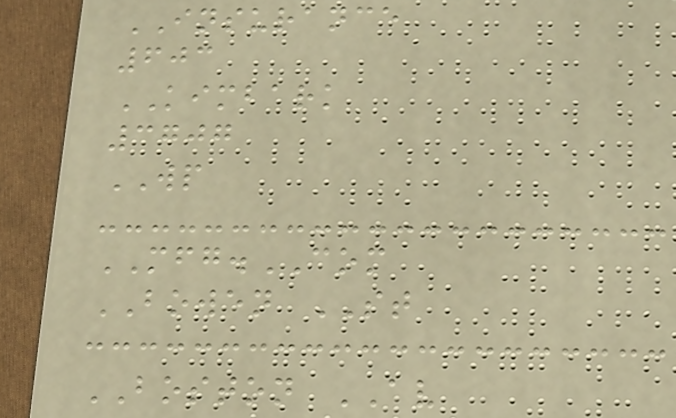INSURANCE
603
KIMBARK
3707
WP
MFG.COM
BOWEN ST
BOSTON AV
